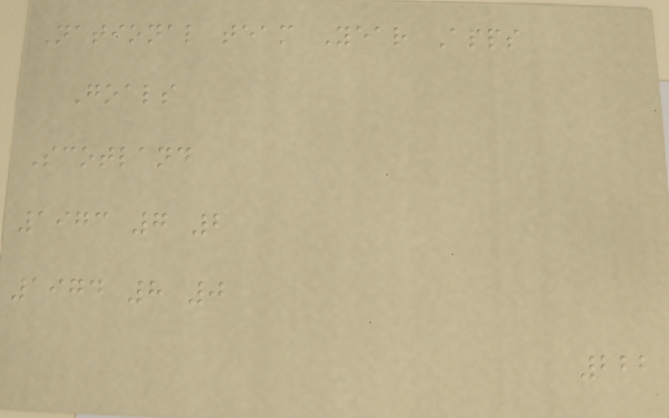National team Year Apps
Goals
Scotland
1973 7 2
1974 8 0
222
